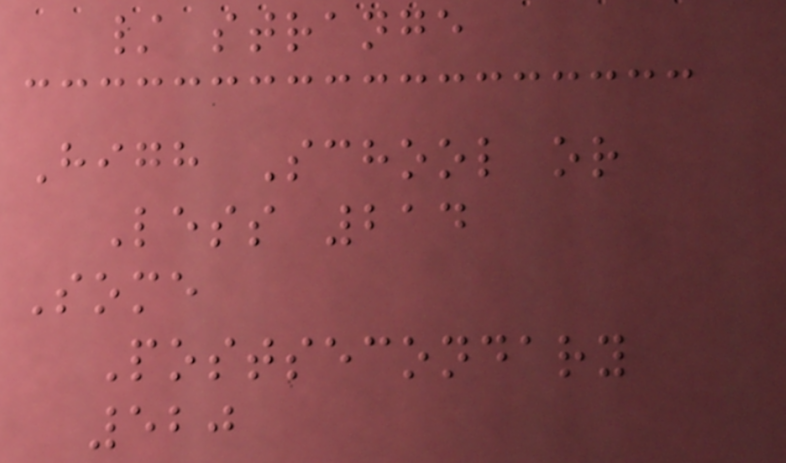/ strange
High School or
Less 214
Some
Postsecondary
520
